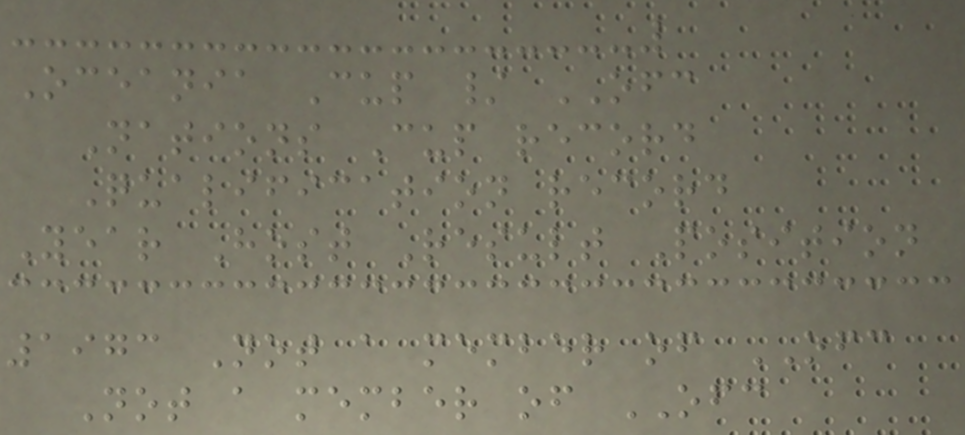Oceania Cup / OFC
Nations Cup record
Qualification record
Year Host Result Position
1973 Not a member of OFC
Not a member of OFC
